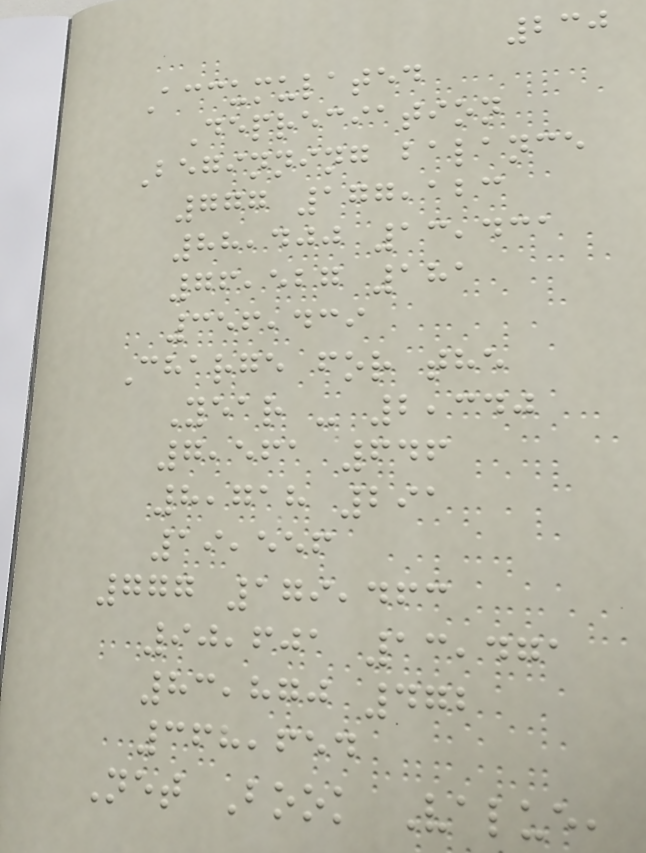230
Accumulated
Depreciation
Beginning balance
777 177,123
88,400 13,431
76,527 181
356,439
Charge for the
Year - 2,340
7,561 646
8,718 291
19,556
777 179,463
90,601 13,471
83,870 472
368,654
Net Book Value,
